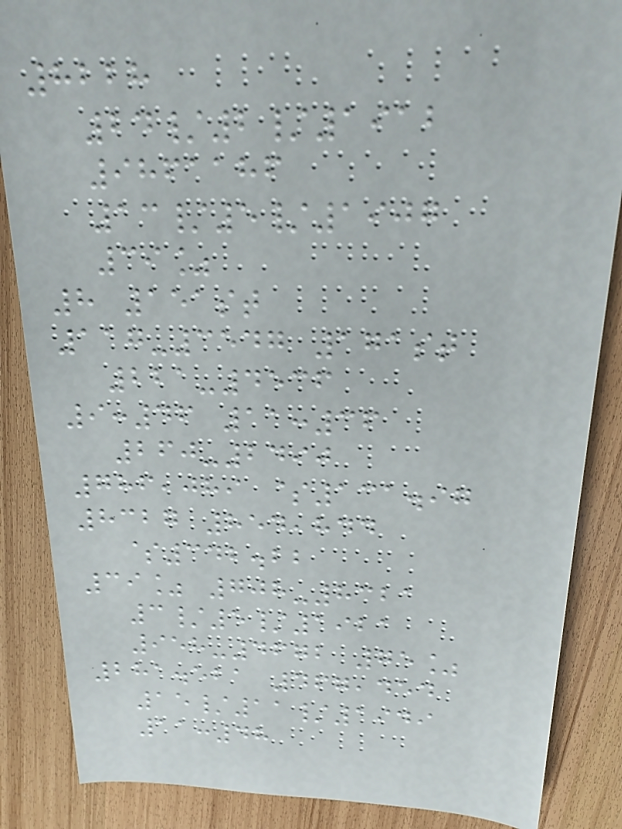8228
24/2/1912
9861186
13/5/1907
39%
8 151st
117-3547 171st
221-4536
9:46 11:36
260-2490
786,089 $131.97
8327 854,844
$342.22
39% 708-8321
3/5/1921
958-4672 75%
281.521 467,454
15/11/1949
11:48
